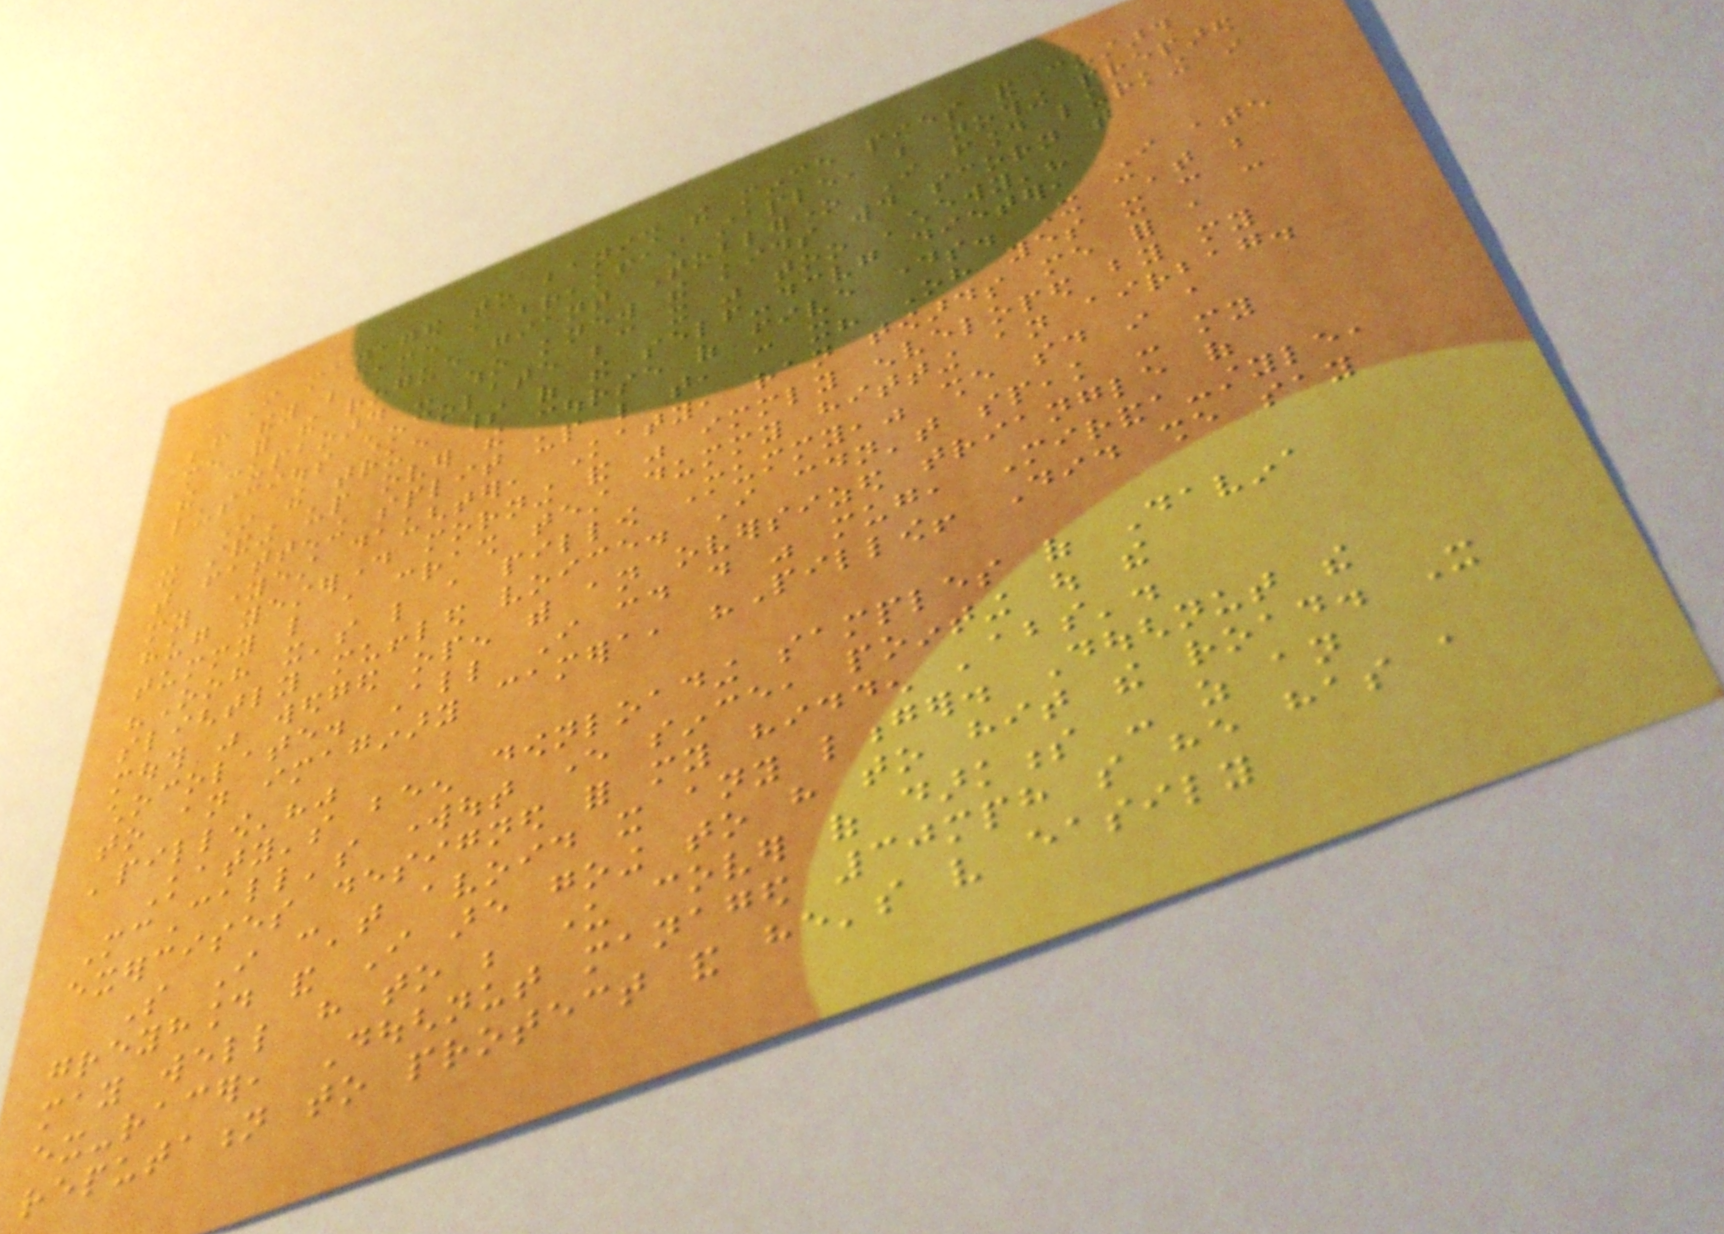I managed to banish the mince pies and custard
before they became a breakfast staple, but nothing prepared
me for the rogue giant Toblerone I found lurking in
the cupboard - who knew the kids would scorn that
luscious chocolate because it was too 'chewy'?
In the true spirit of the self-deceiving dieter, I ate
it standing up over the course of five days. It can't be
that fattening split up like that, can it? Oh yes it can -
my youngest daughter, Katy, ran towards me for a
hug yesterday morning and was immediately enveloped by my
tummy like a crash test dummy hitting an airbag.
"Ooh it's like a pillow Mummy," she said in a
slightly muffled voice. I couldn't speak - my
mouth was wedged open with an oversized triangle of
chocolate. All I could do was mug, Miranda-style,
to an imaginary camera, "Pillow! Did she say
'pillow'?"
Katy's been downloading samples of Davina
McCall's workout ever since, pointing out the
exercises designed for my hidden 'abs'.
So I can't avoid it any longer. Doughnut the
greyhound and I are going to have to hit the road. It
may well have to be under cover of darkness - as an
ex-racer, Doughnut managed 30mph so he has a
reputation to protect and he's very easily
